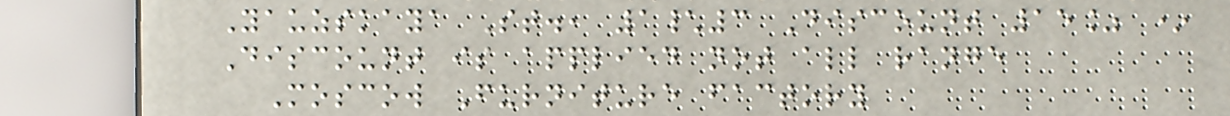Yauzskaya St., 1\3 Discount 15% *
Discount is applied not all range
Moscow Furniture factory
